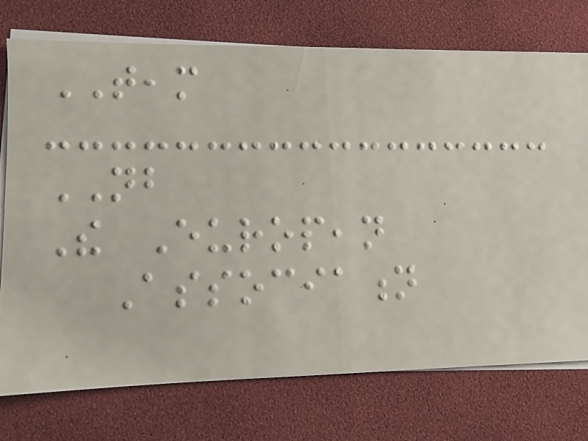TEAM
NB
The European
Association
